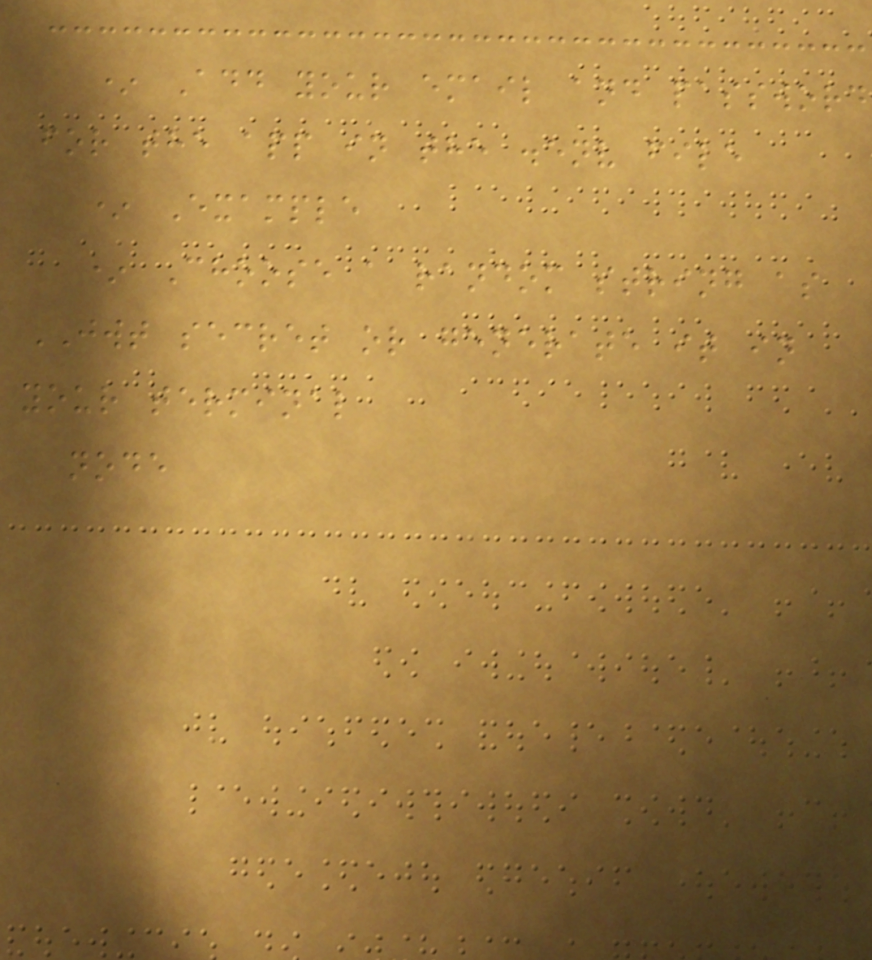* Add your email and password
for the app in the .env file
* Example
* Choose a random string as
JWT secret or generate it in
your terminal
node
